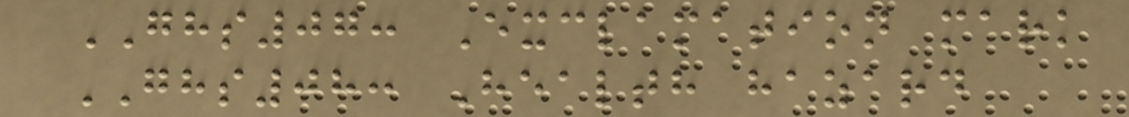GHS07: Exclamation mark
GHS08: Health hazard
